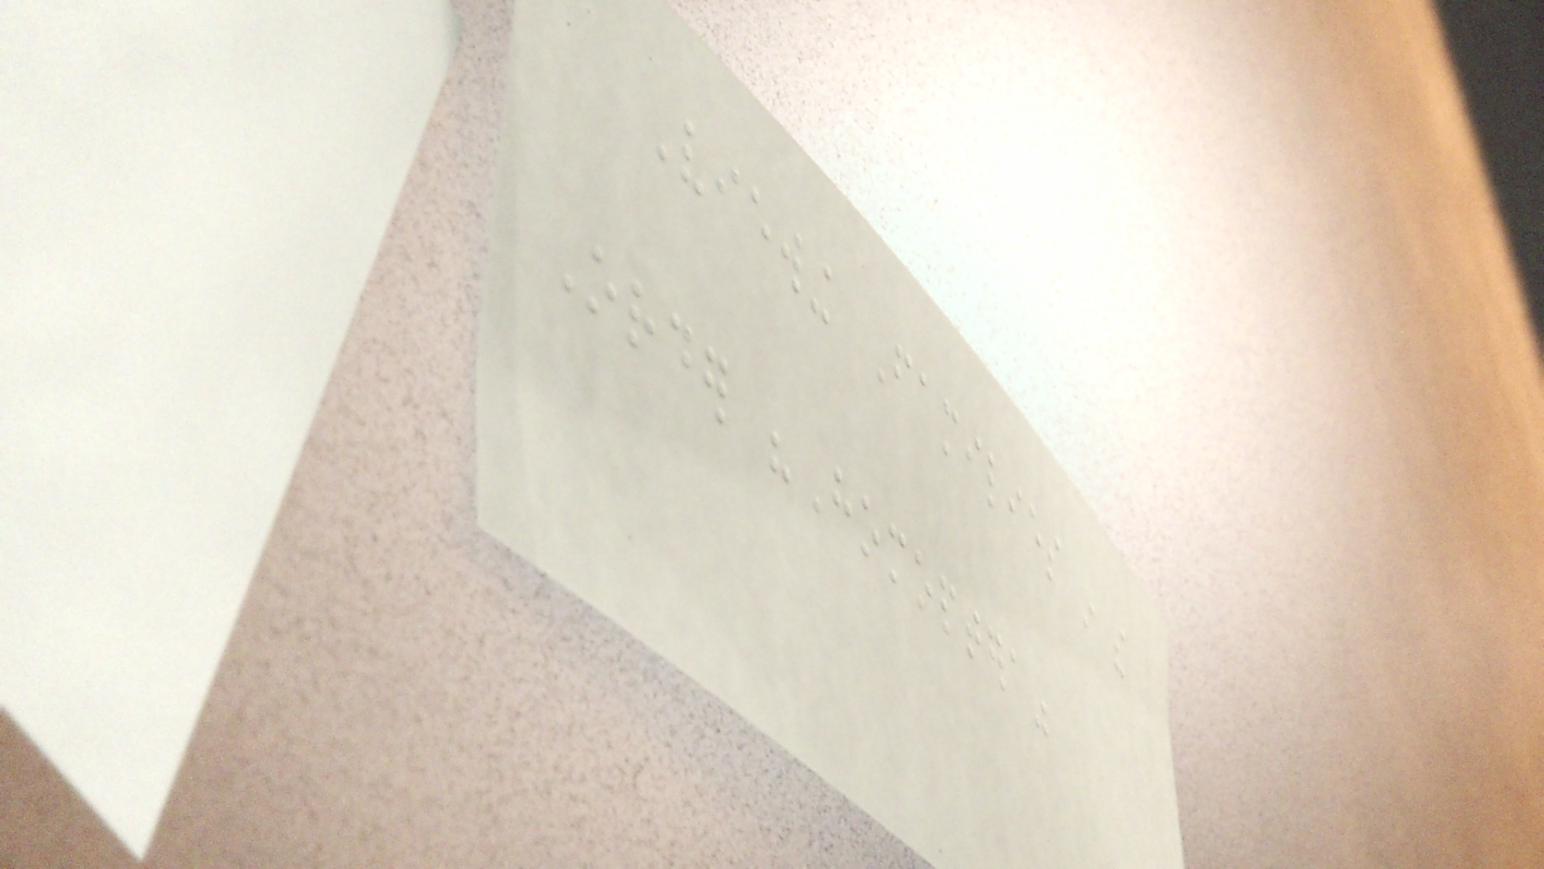Viewing Families in the
Order "Homoptera"
